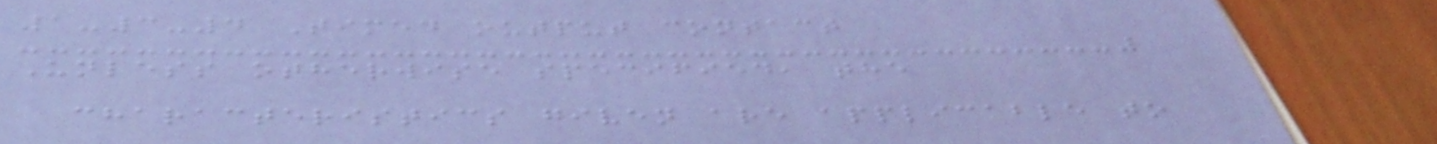1-3-4 Timed output contact
Unless otherwise specified, the
characteristics given are applicable to
